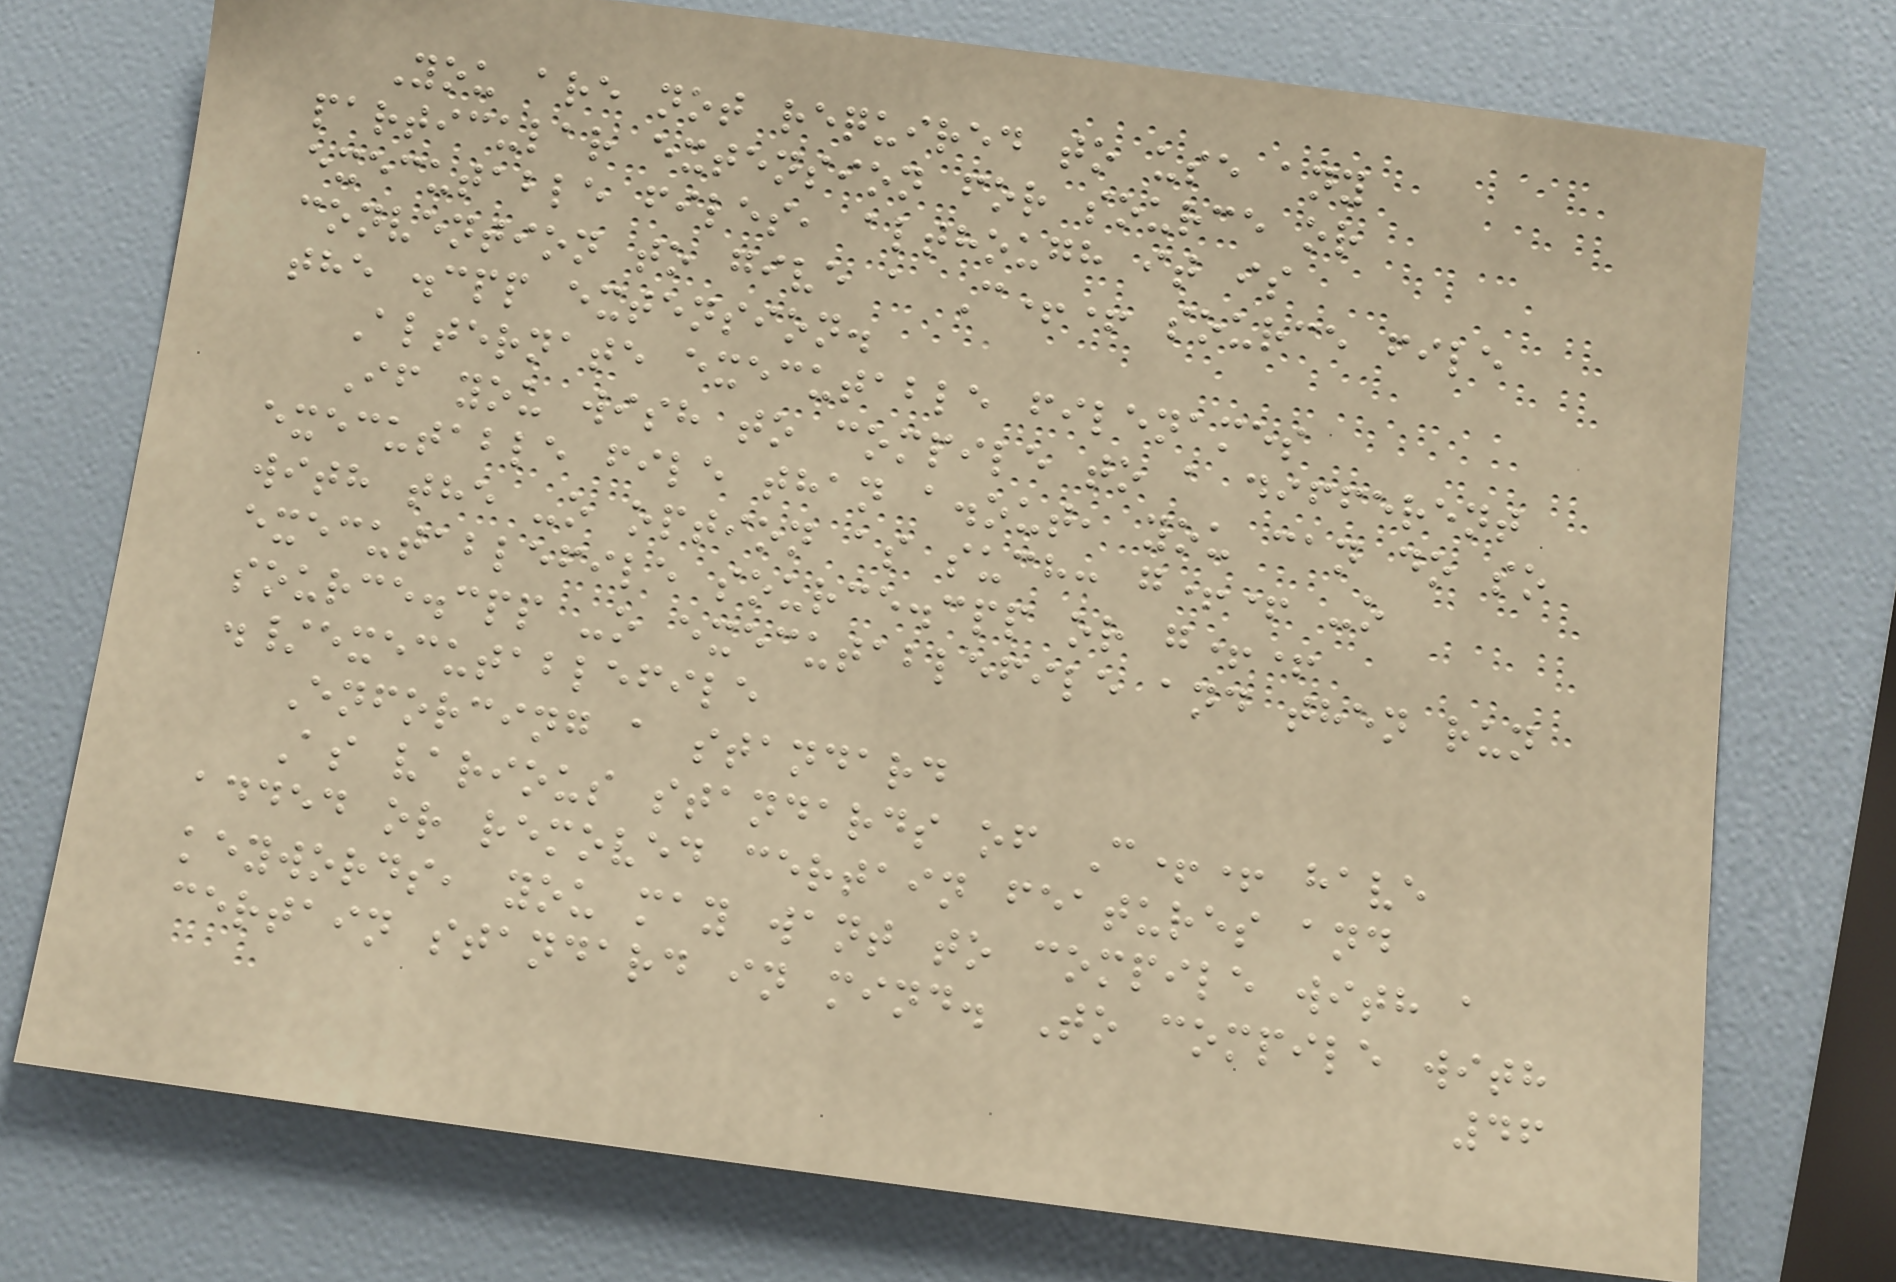You are not required to use any
particular extension for source or
executable files, although it is
convention to give a C++ source file
the .cpp extension.
Alternate executable filenames
If you wish to compile to a different
executable file than a.out, you can do so
with the -o option as such: g++ -o
executablefile source.cpp or g++
source.cpp -o executablefile and then run
./executablefile
Enforcing a standard
As various standards of C++ have
added or removed certain features and
keywords, you may want to compile with a
certain standard in mind. To compile with
46
